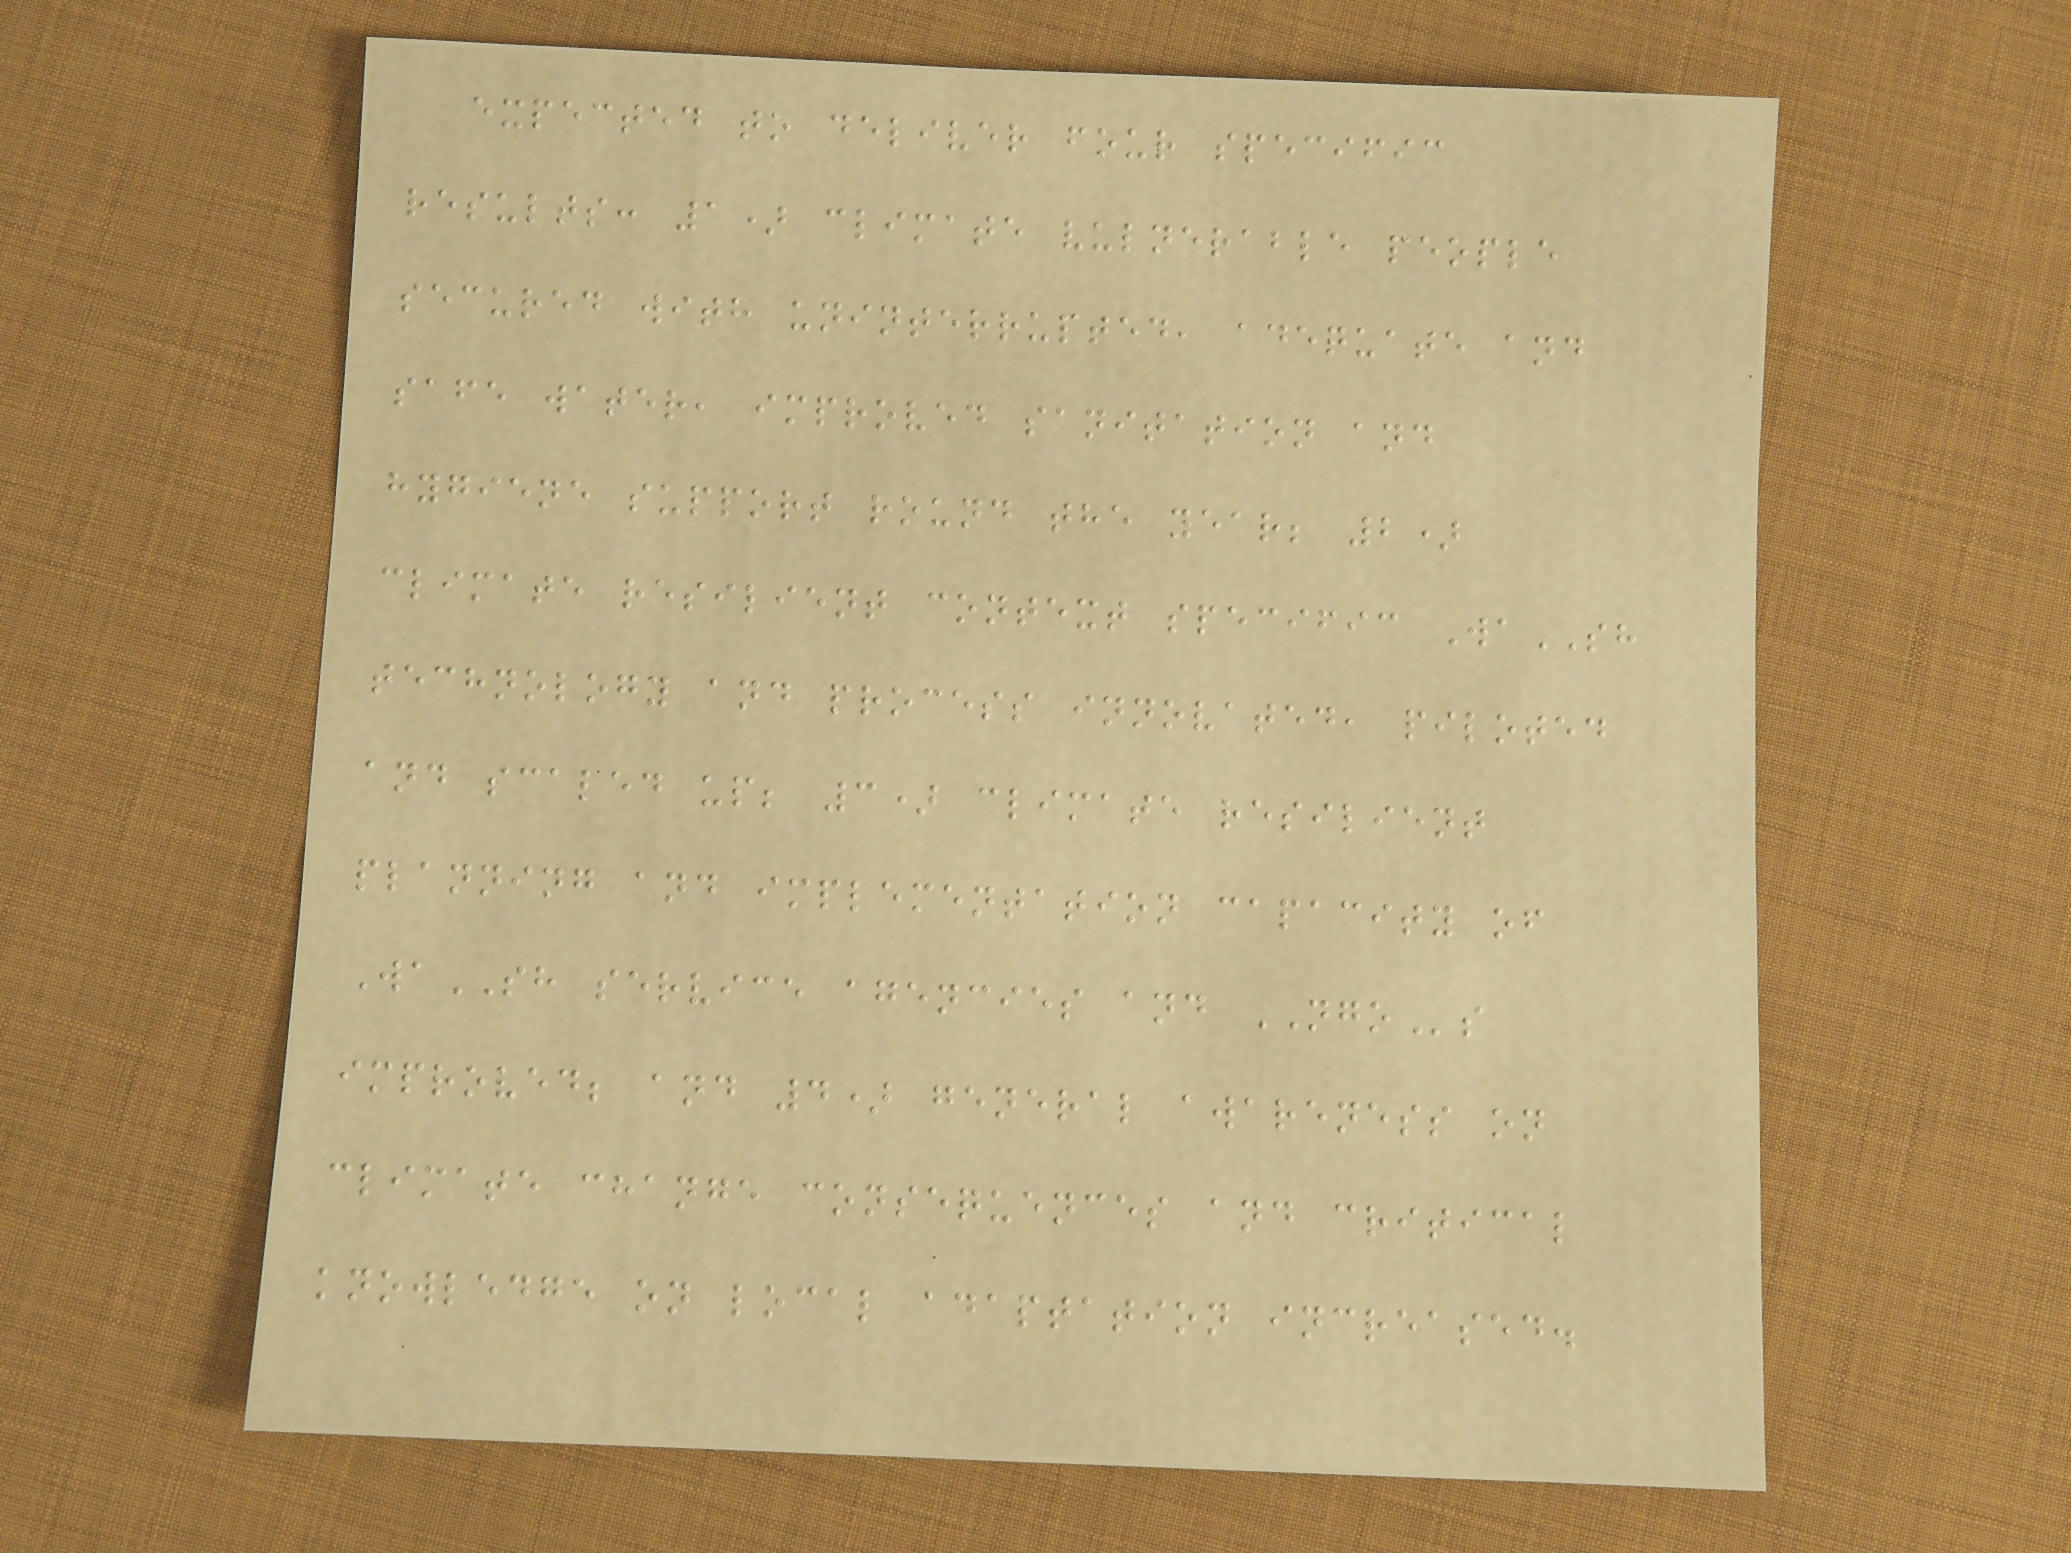expected to deliver four specific
results: 1) climate vulnerable people
secured with uninterrupted, adequate and
safe water, improved sanitation and
hygiene support round the year; 2)
climate resilient context specific WaSH
technology and process innovated, piloted
and scaled up; 3) climate resilient
planning and implementation capacity of
WaSH service agencies and NGOs
improved; and 4) general awareness on
climate change consequences and critical
knowledge on local adaptation increased.
